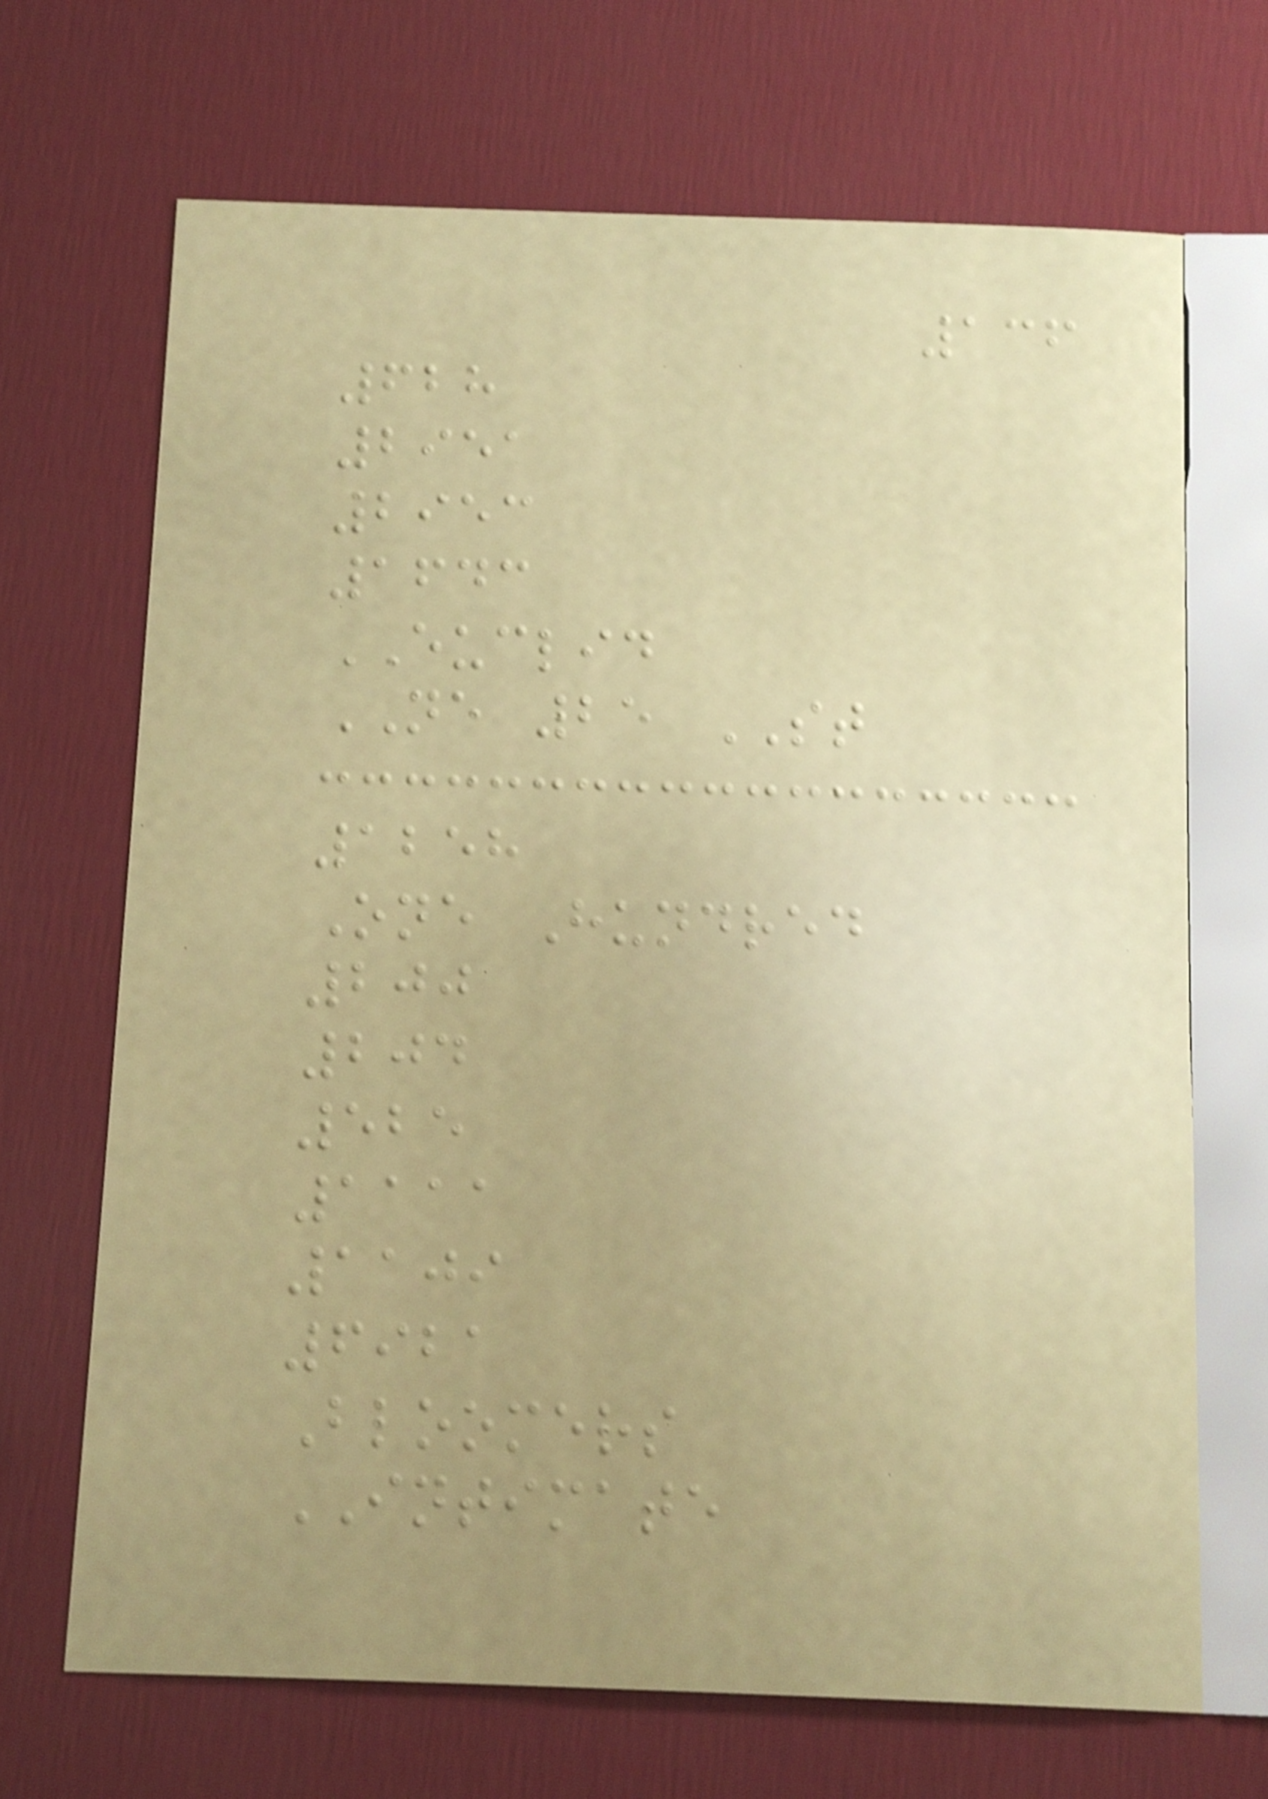136
628
2951
2953
1643
EUCLID
NE 25 ST
1258
One Hundred
200
204
525
1111
1109
6921
Bloomers
INTIMATE
